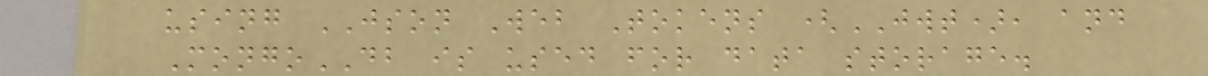using JSON Web Tokens (JWT), and
MongoDB is used for data storage.
